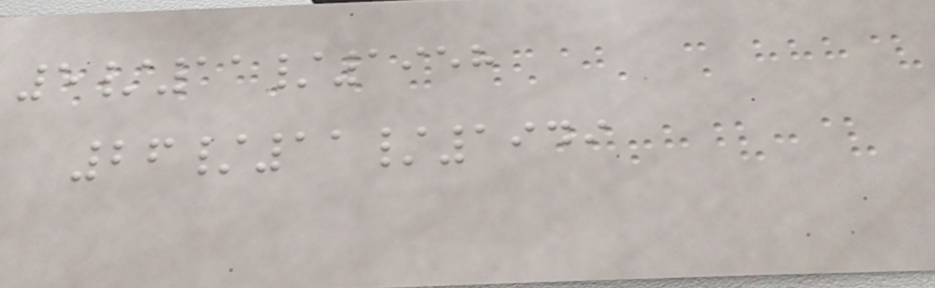5/11/1958
26/11/1949
